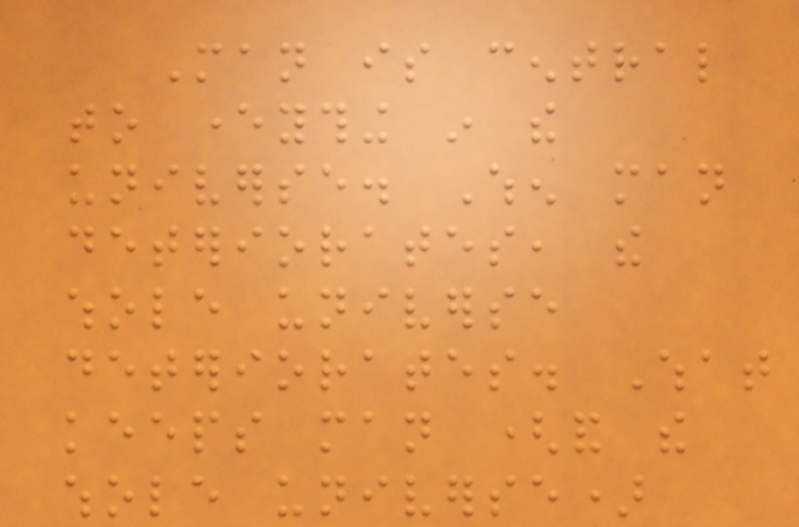Man is central
to everything in the
universe. When man
deteriorates, the
whole universe
deteriorates. What
keeps man (and the
whole universe)
